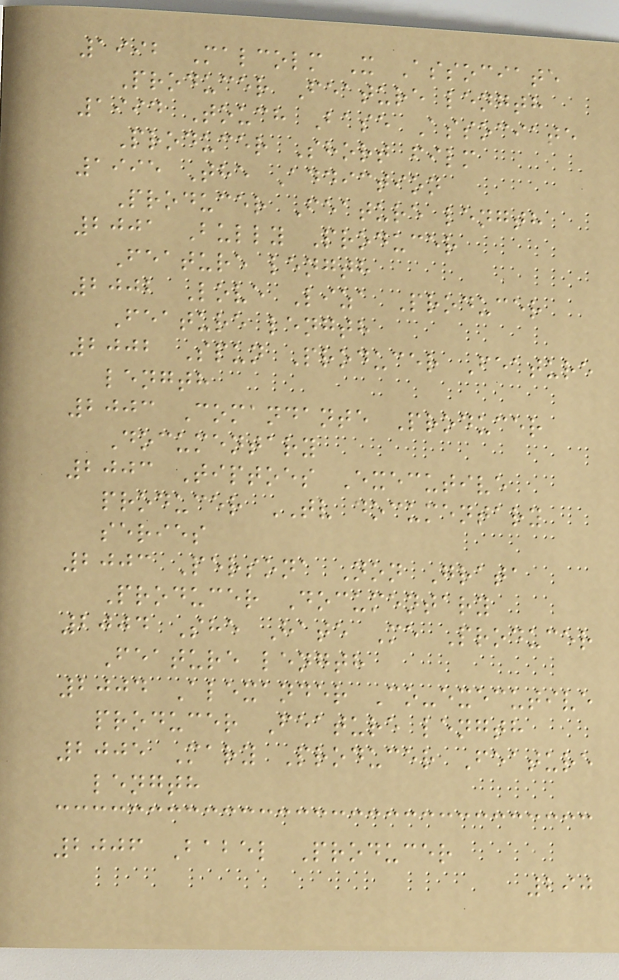1992 Malcolm X Associate
Producer Feature length
1994 Touch Base Associate
Producer Short film
1995 The Addiction
Producer Feature length
2001 Bully Producer
Feature length
2002 Love Liza Producer
Feature length
2002 Spun Producer Feature
length
2003 Comandante Producer
Documentary
2003 Tiptoes Executive
producer TV documentary
series
2003 Persona Non Grata
Producer Documentary
2004 She Hate Me Producer
Feature length
2004 Alexander Co-executive
producer Feature length
2005 Mary Producer Feature
length
2006 Babel Producer
290
